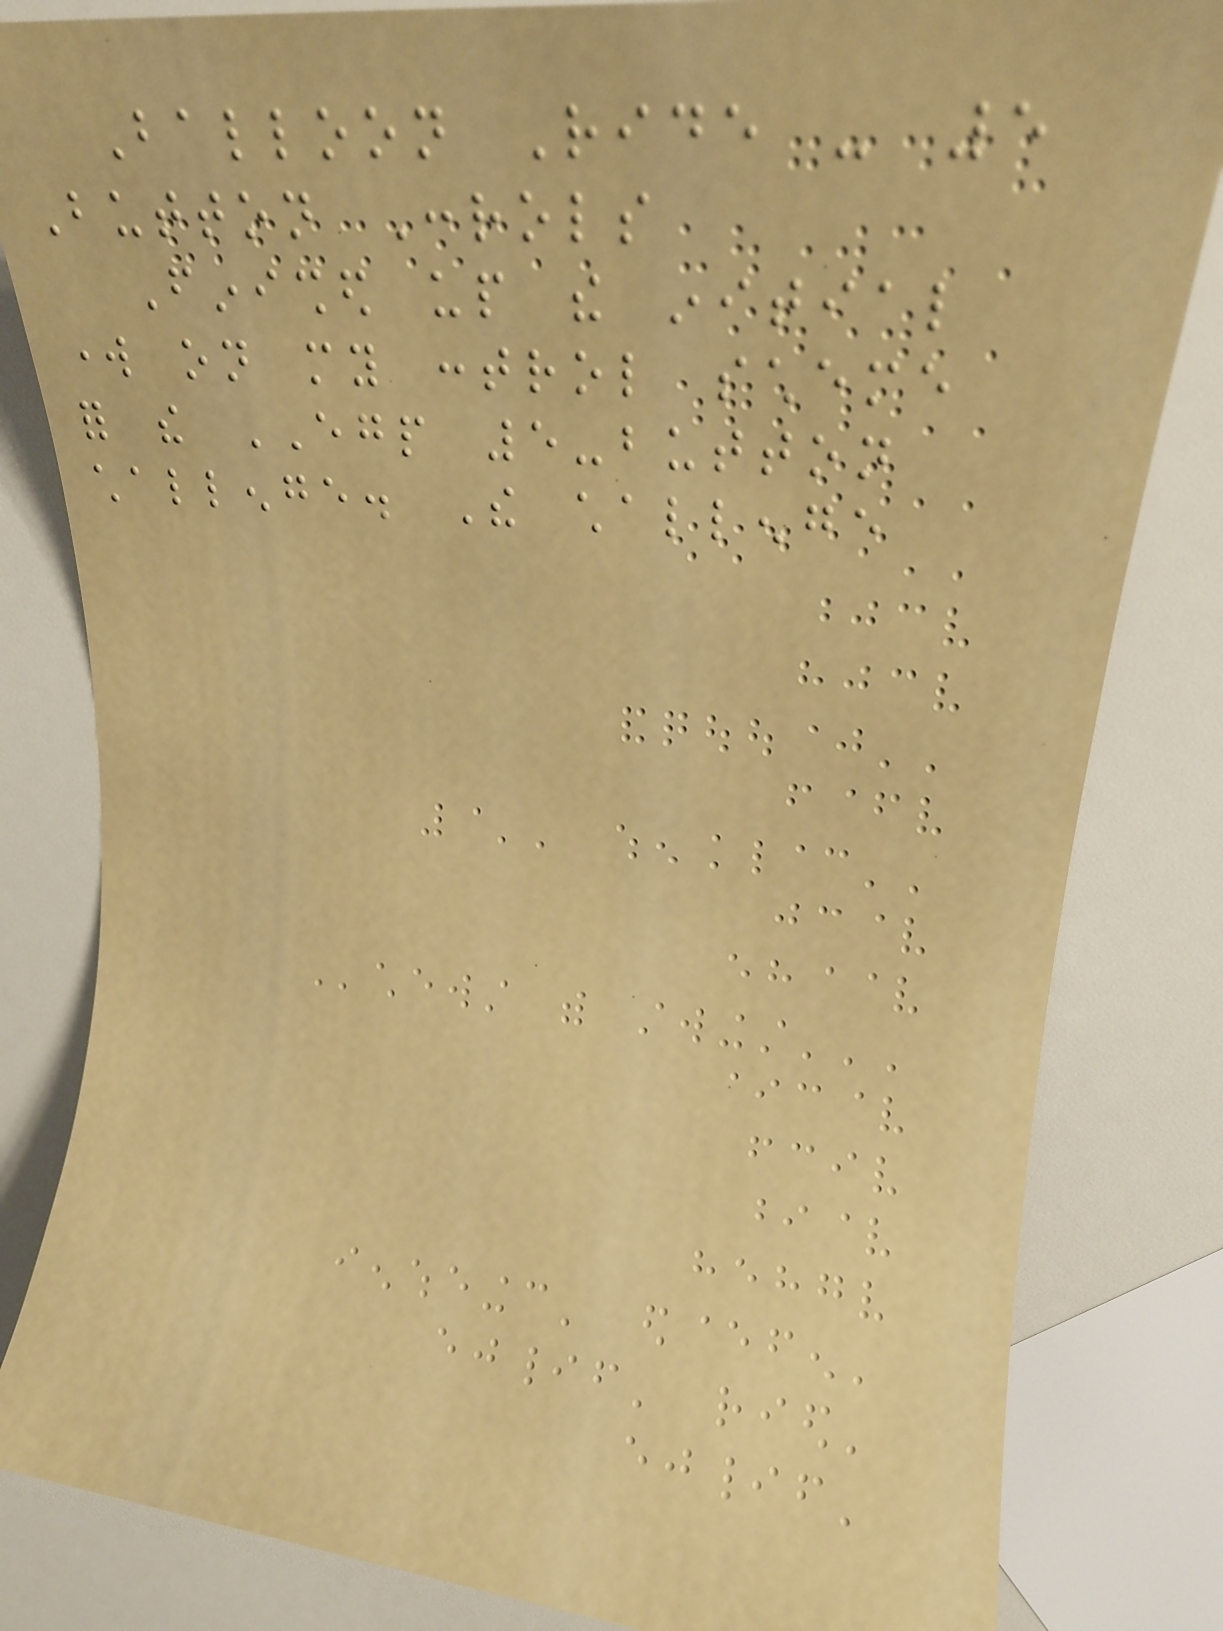Balloon Ride - 5
Button Conrols
Finished up the initial
work on my control scheme
for the EGP 5-button
challenge. The challenge
